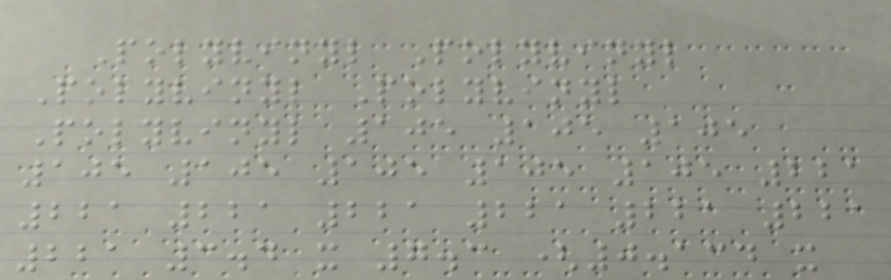Polyvinyl Polyvinyl
Polyvinyl Polyvinyl
Polyvinyl 105 105 105
105 105 105 105 105 221
221 221 221 221 221 221
221 3.4 x 7.3 (0.134 x
